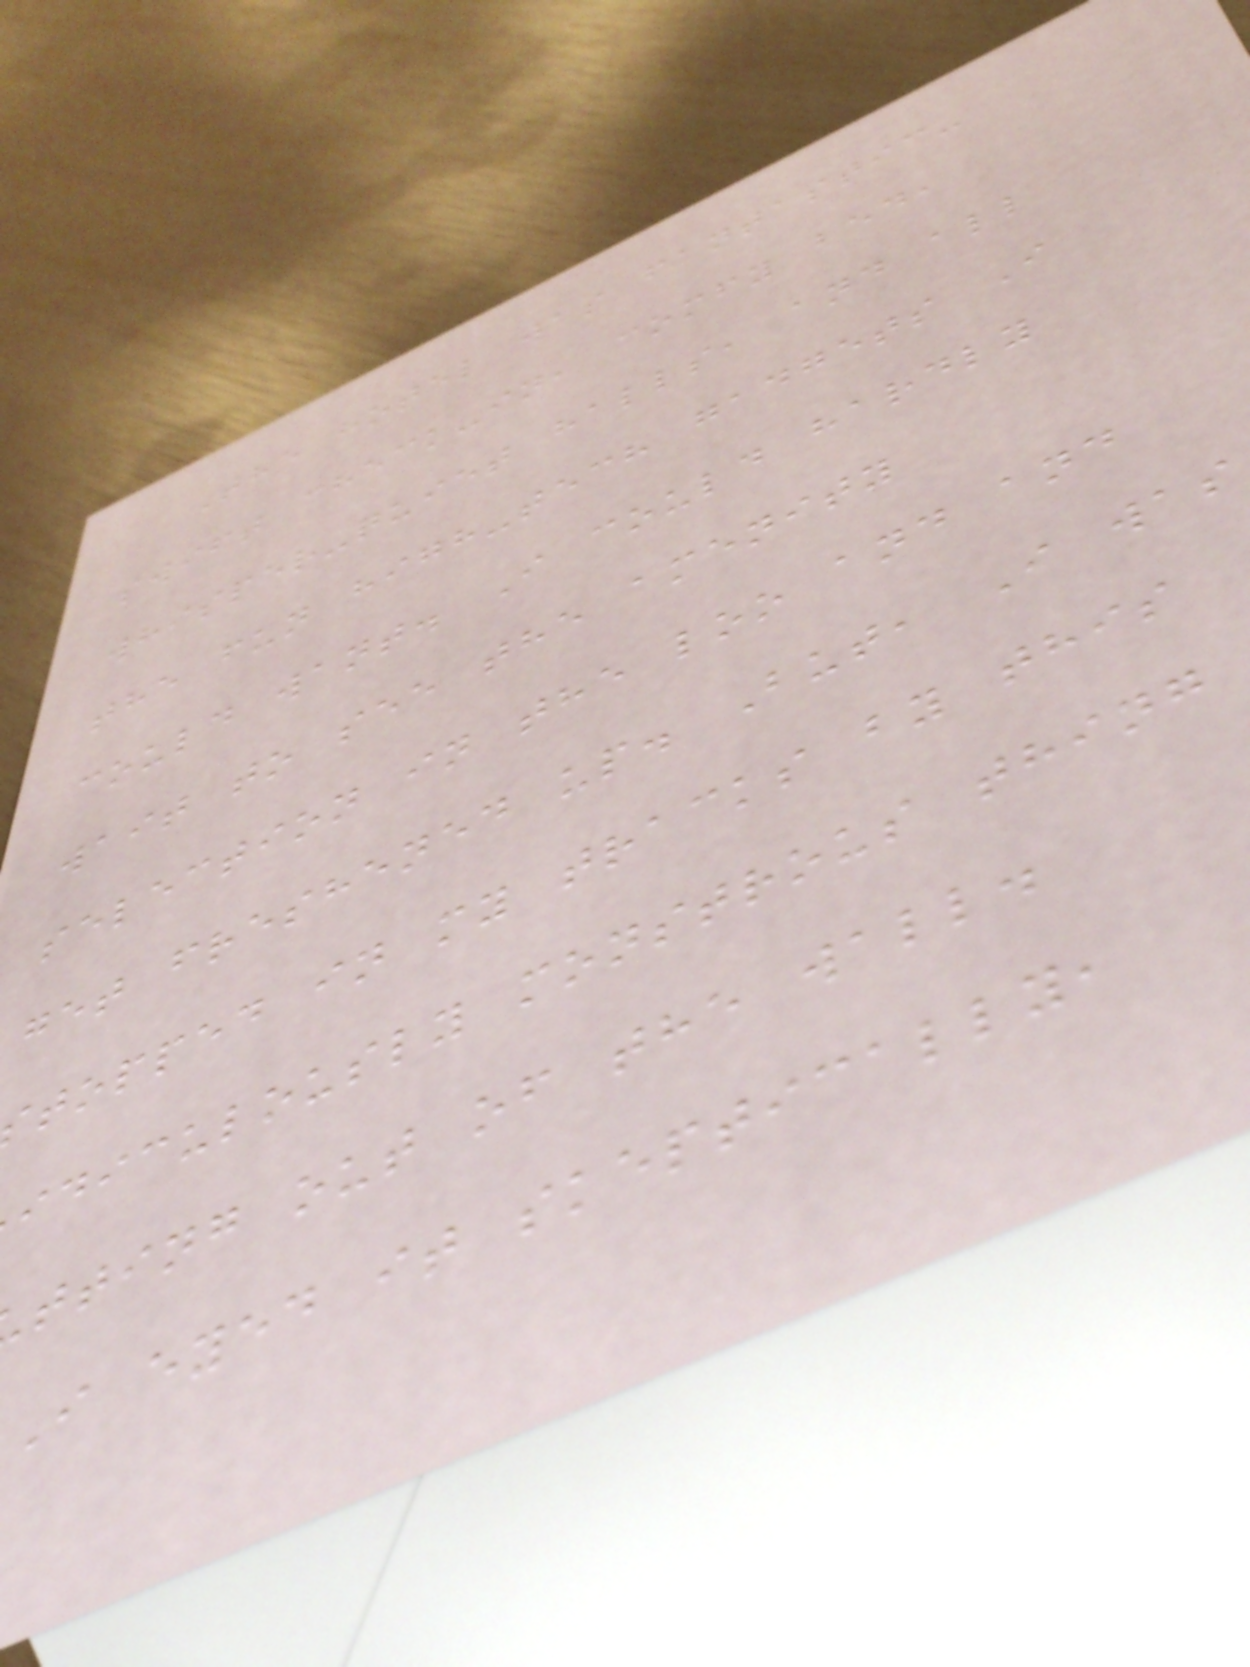The hotel was fantastic-
swift check-in, comfy bed,
whisper-quiet halls, and all
the fun high-tech gadgets I
could want. I could hardly
wait to see the amenity
selection in the loo and and
get freshened up. But, I was
topped in my tracks by this
idiculously monstrous thing
tting out of the wall.
I eyed it skeptically,
